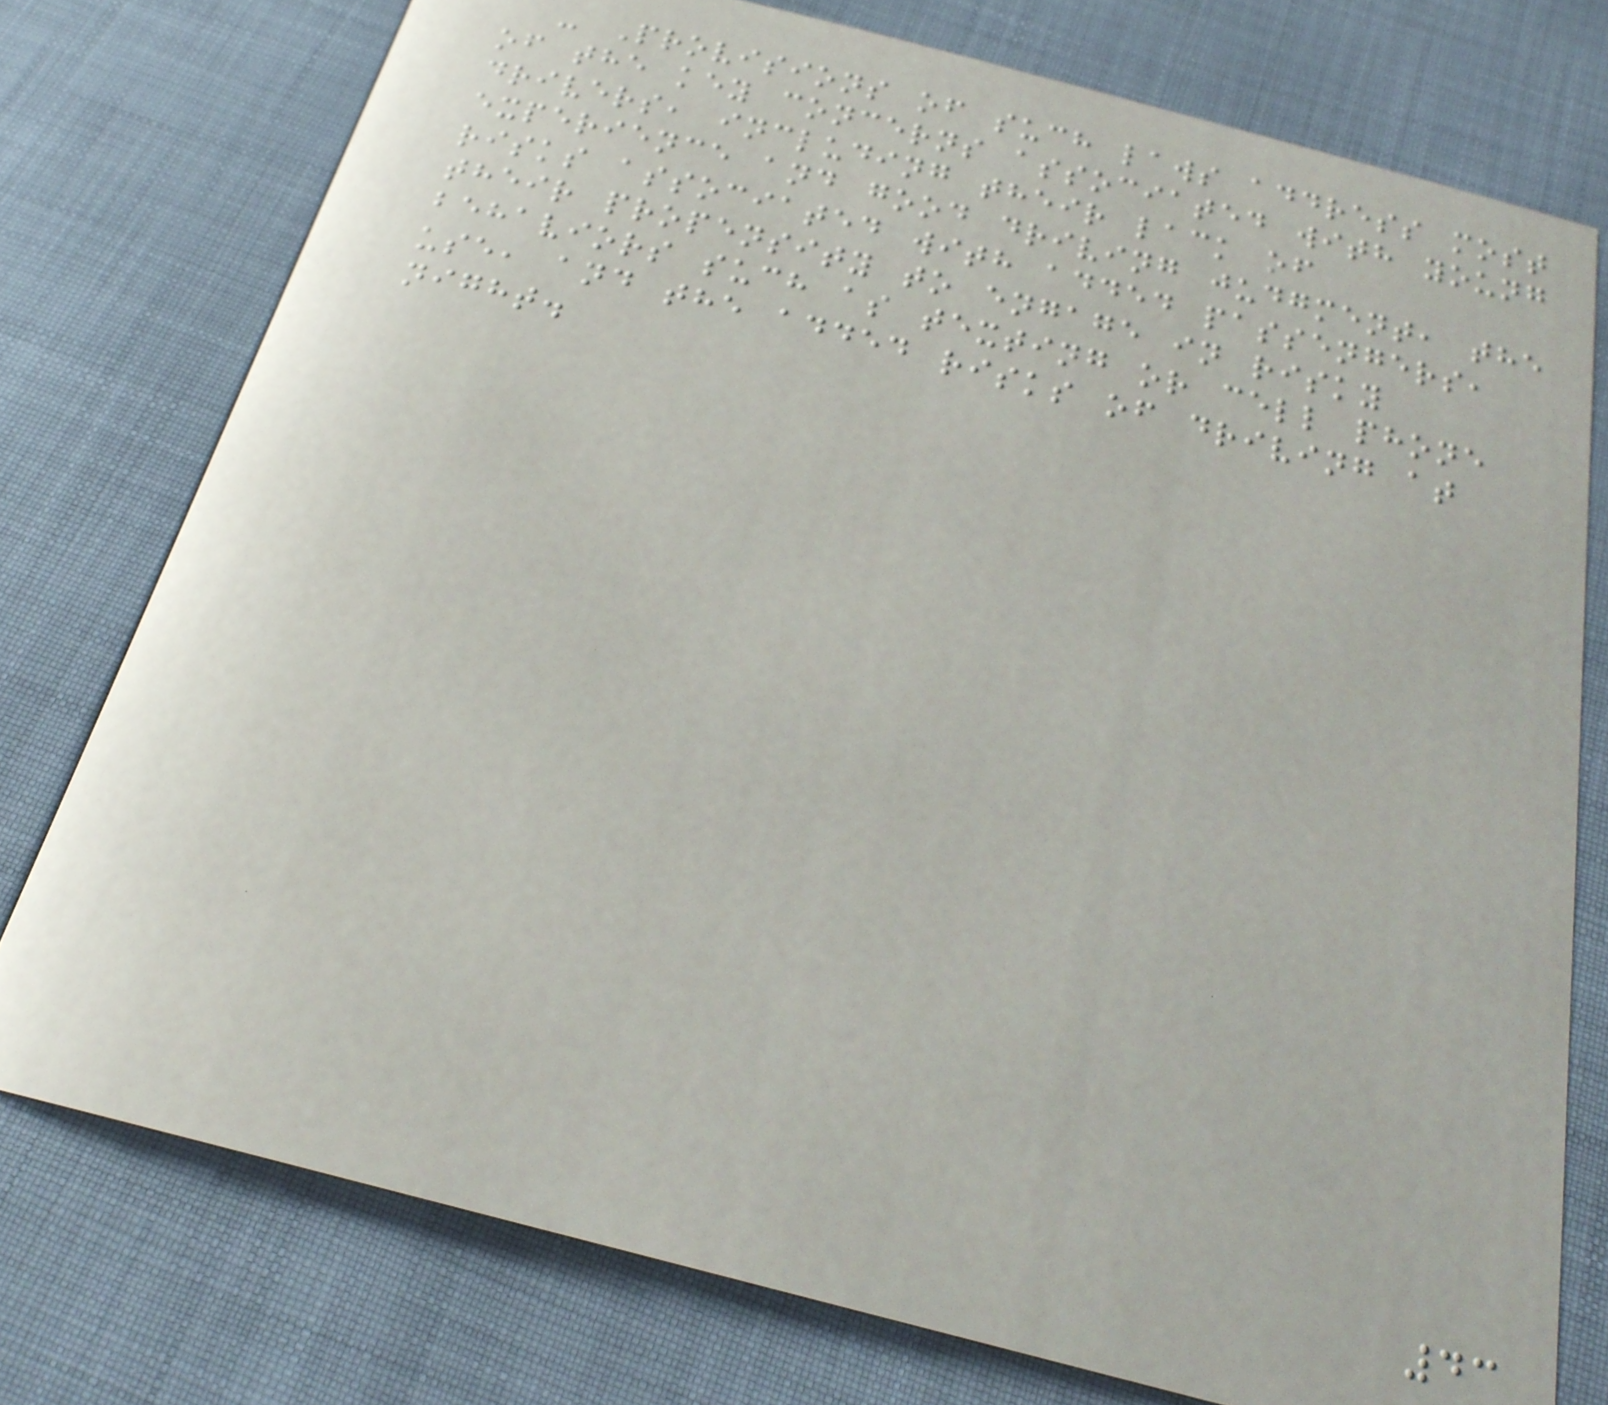- Provisions of such laws address most
of the key concerns associated with young
drivers, including their lack of
experience and good driving judgment, the
risks associated with added passengers,
their propensity to engage in risky
behaviors such as texting or cell phone
use, and the added risks of driving at
night.
43
